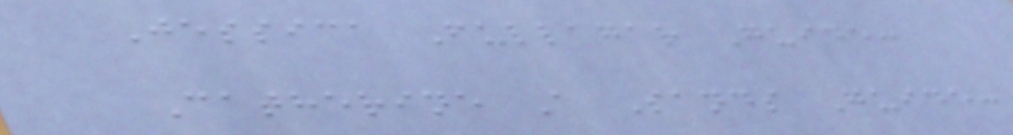Jessica Fullagar Guide:
Catherine A Sands Guide:
